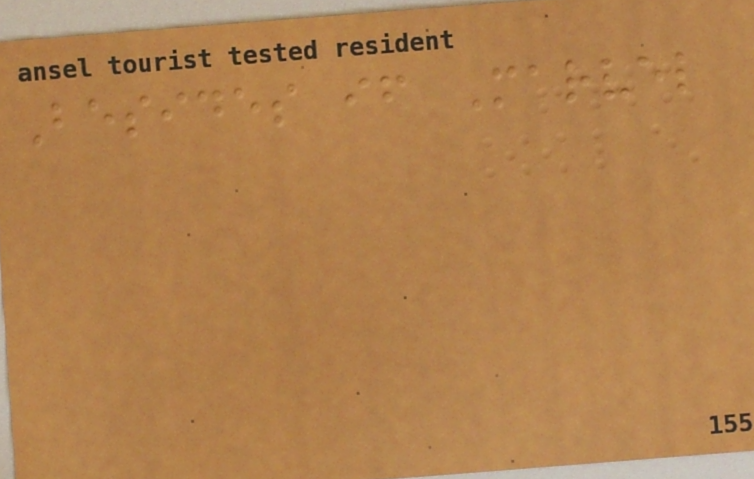Besides if Marvel
